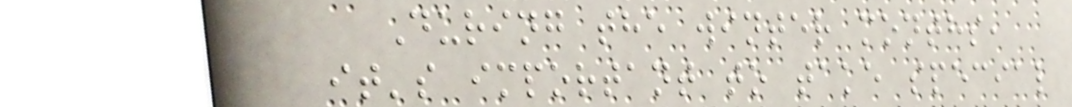During the winter months,
it's important to take special
